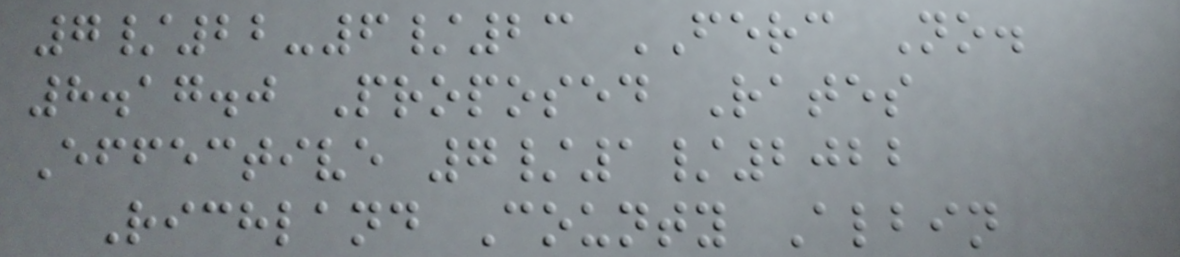7/22-6/23 FERC No.
8.17.0 Proposed Rates
Effective 7/1/2022
Richland County Albin
